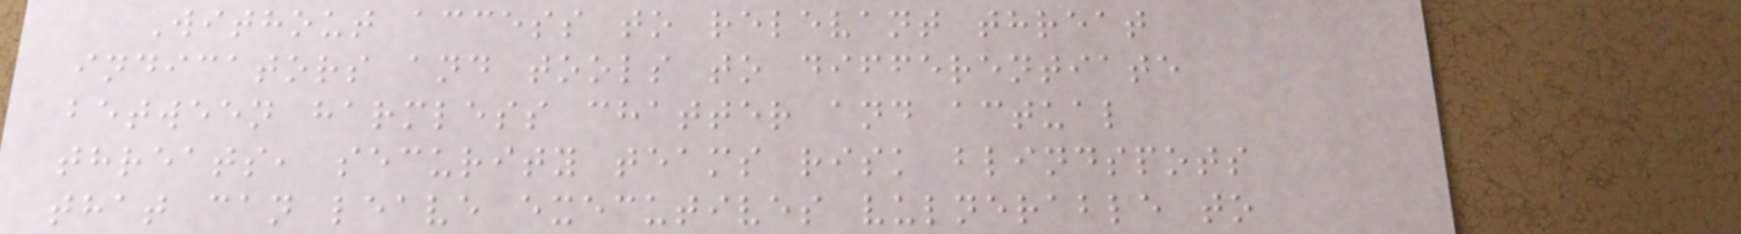Without access to relevant threat
indicators and tools to differentiate
between harmless chatter and actual
threats, security teams risk blindspots
that can leave executives vulnerable to
